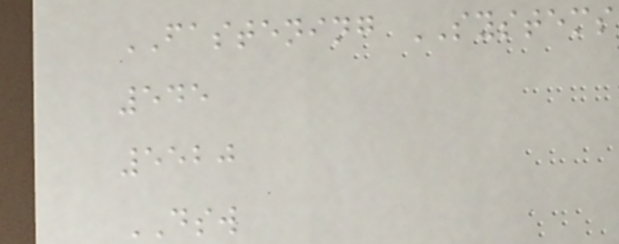FASTENING SYSTEMS
545
5520
DSW
